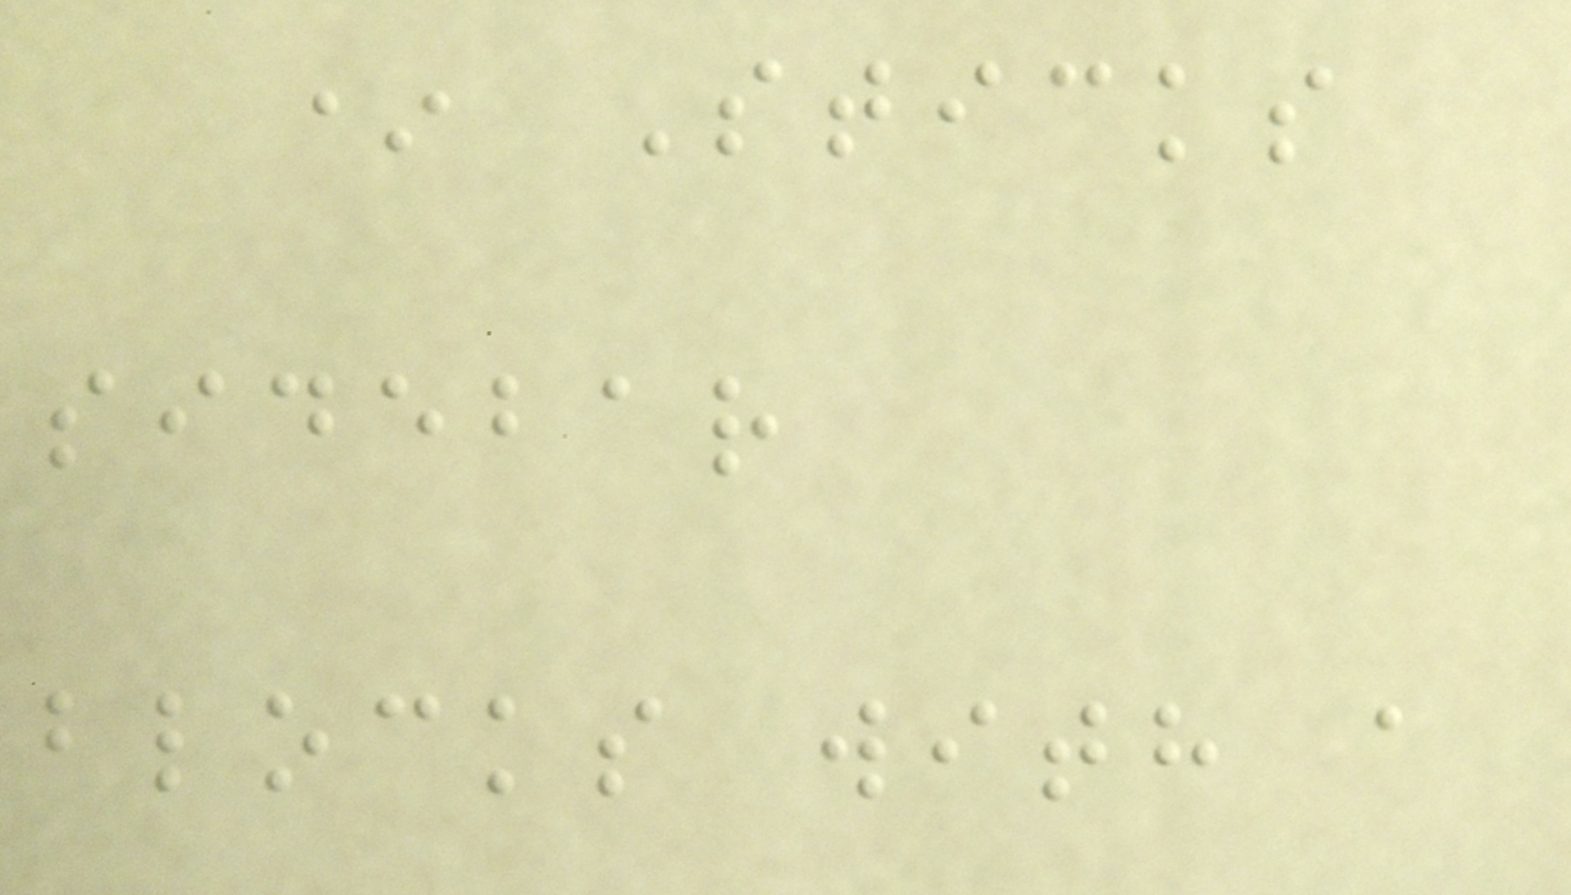* Sticks
sidebar
blocks with a
